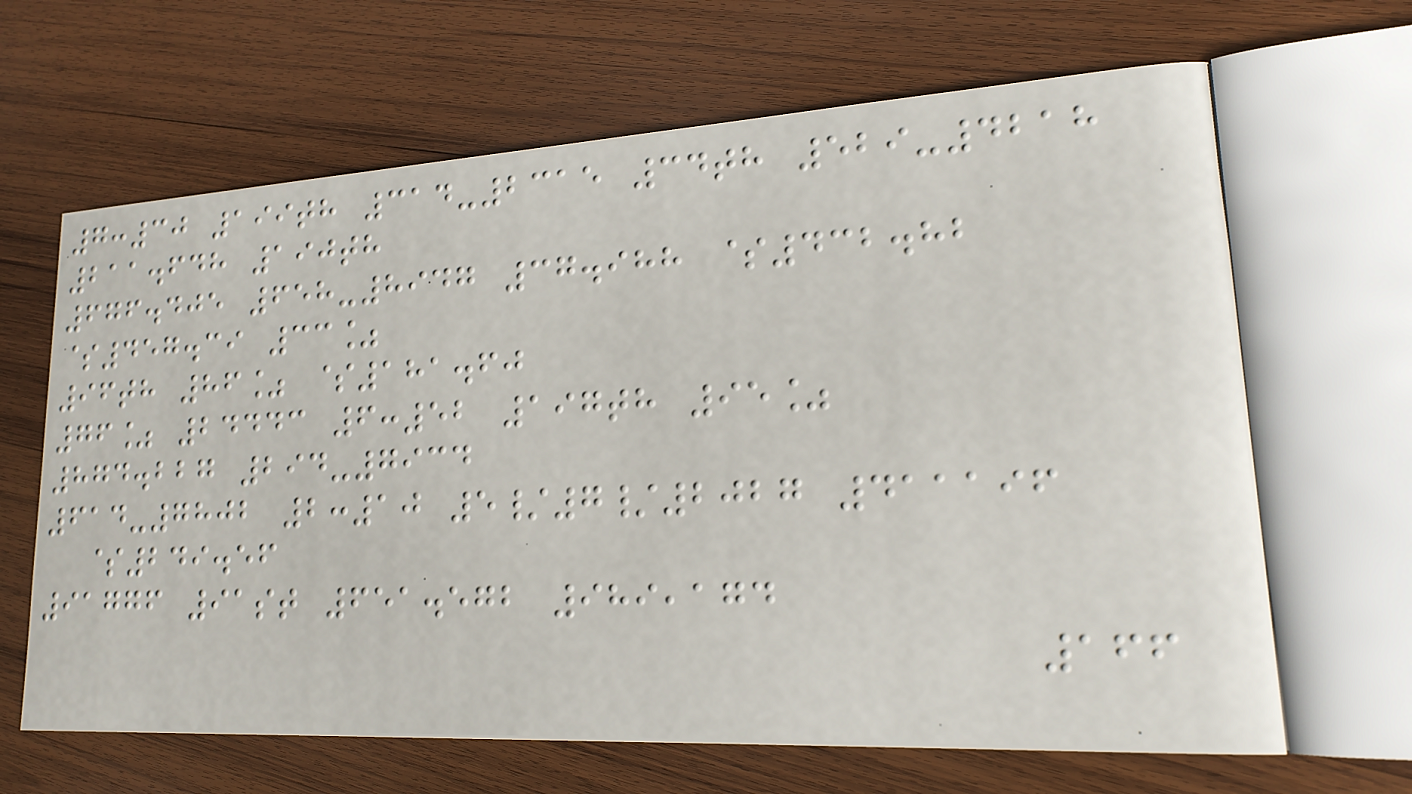7:30 199th 314-2315 34th 529-4218
211.648 190th
676.405 658-8947 37.988 $432.82
$457.39 33%
96th 86% $181.60
76% 24443 6:52 197th 95%
874.227 294-7934
614-7802 2:10 5/7/2027 411196
$249.56
91776 91st 651.572 989,174
166
